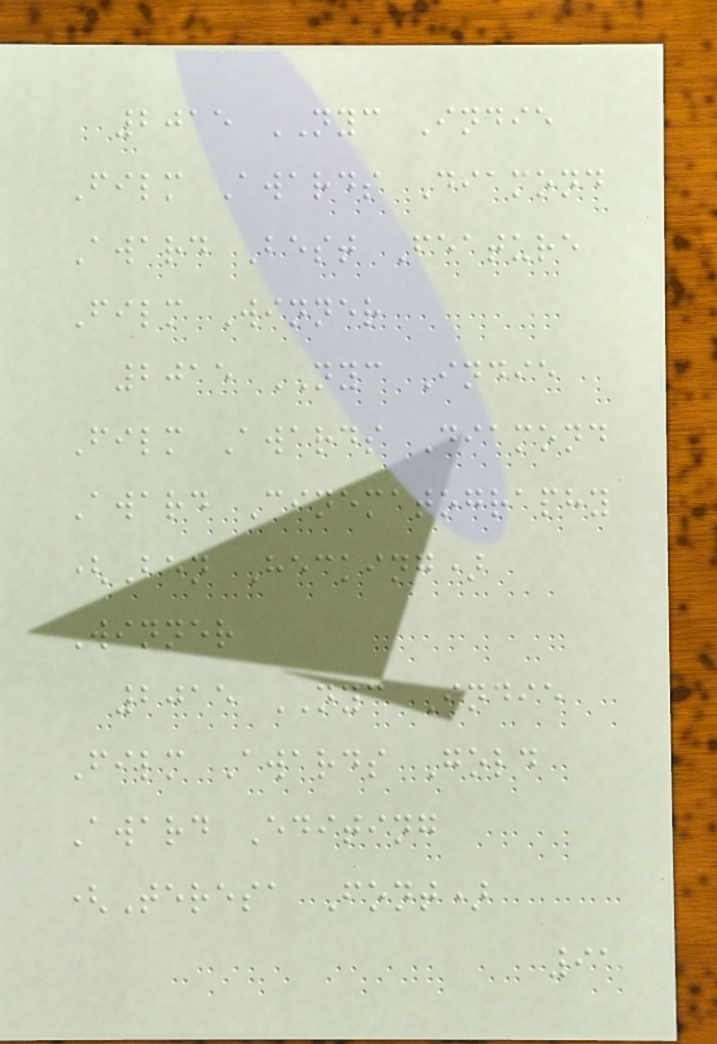2015 NYC Indie
Film Awards Diamond
Award Best Feature
Film Winner
2015 NYC Indie
Film Awards Diamond
Award Cinematography
(Ben Hecking)
Winner
2015 NYC Indie
Film Awards Gold
Award Editing
(Teresa Font)
91
